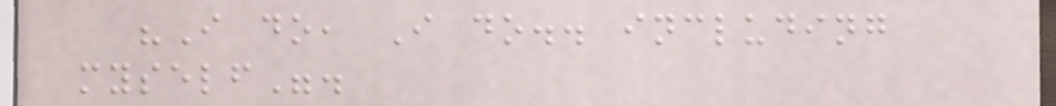"I do, I do.. including
myself".
